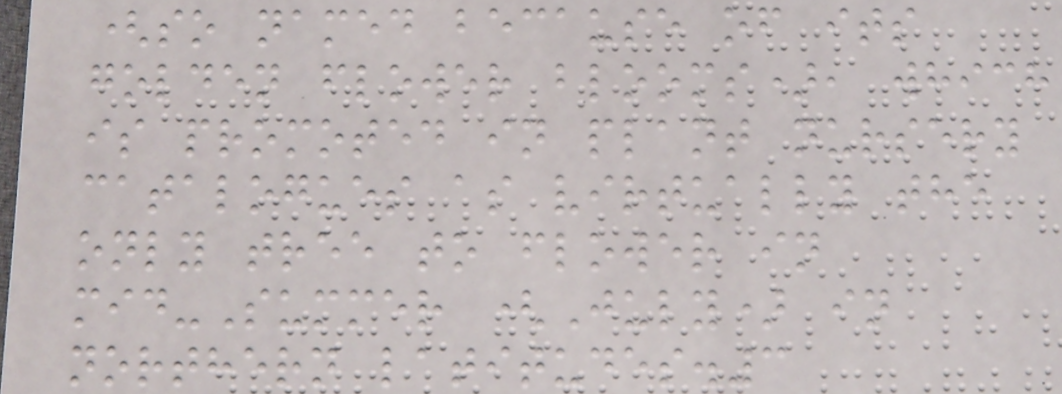(so named because of its
golden flower blooms), which
is promoted in plant nursery
catalogues as virtually the
only tree to flower in
mid-Summer (July) in
northern latitudes.3
